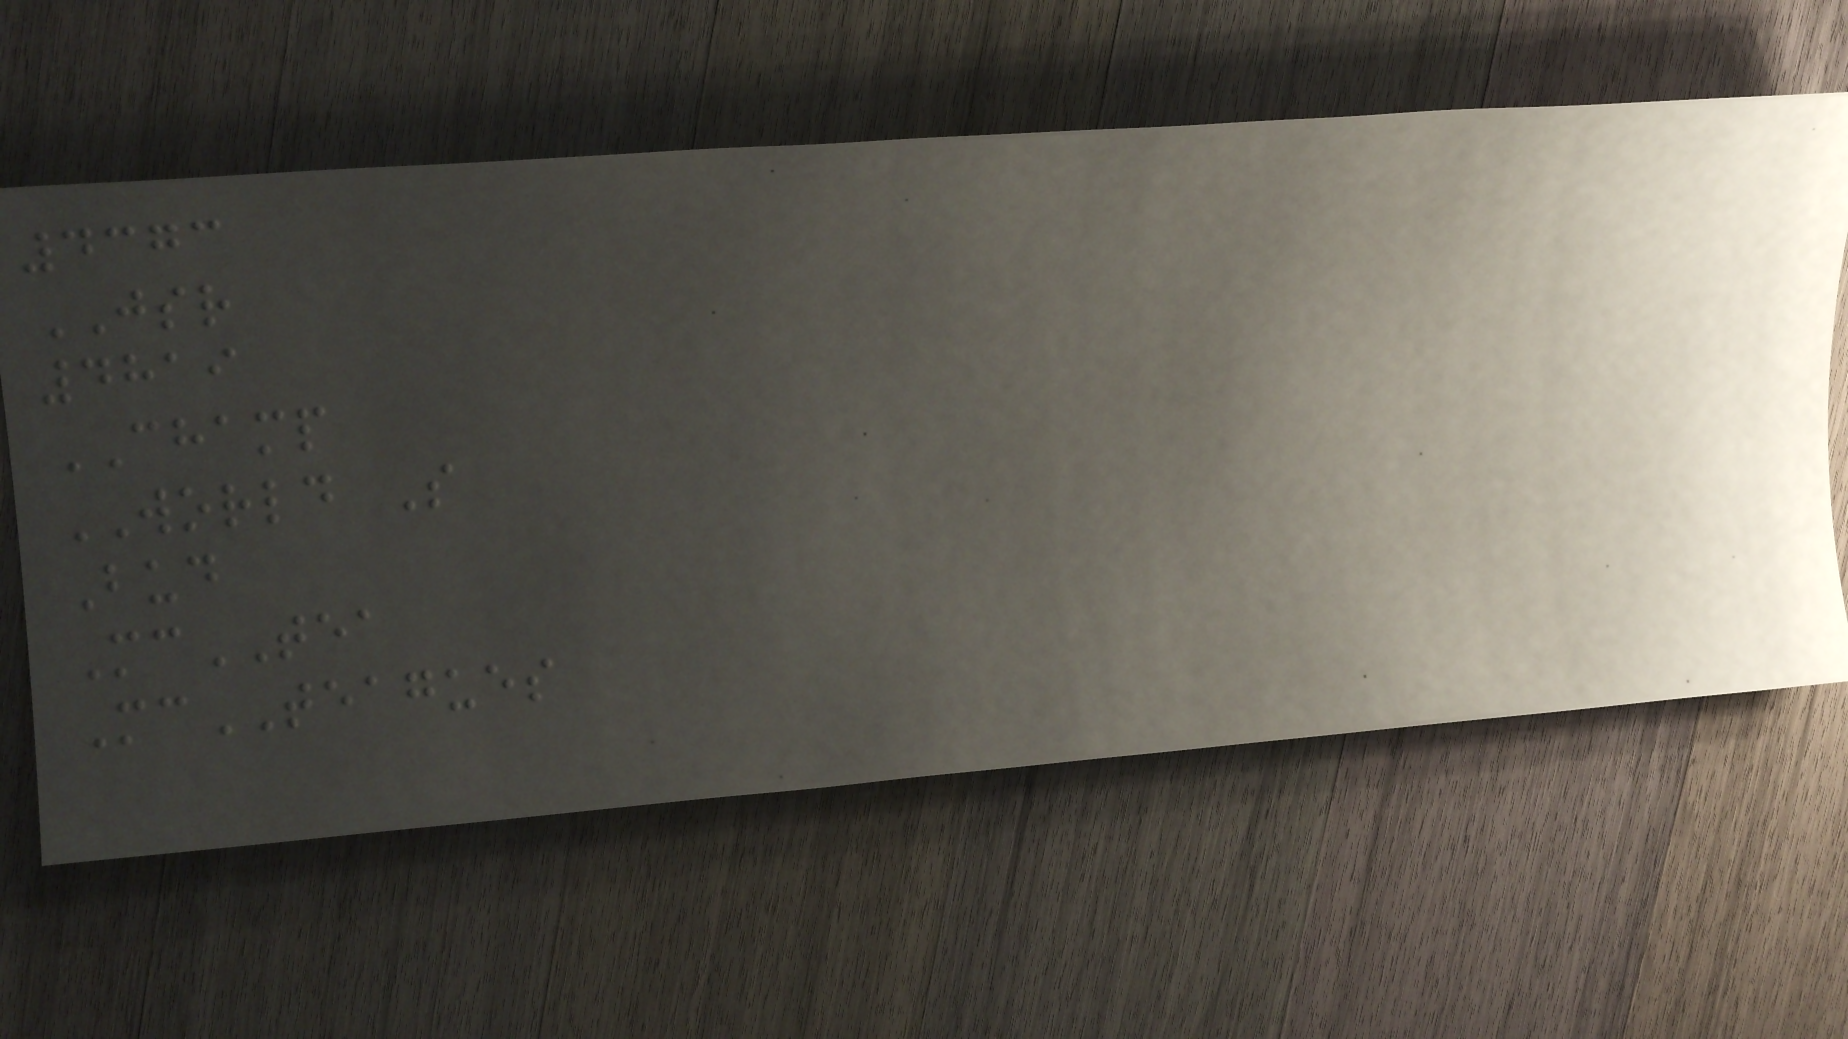4373
JSR
4819
CHAMP
WORLD S
Bud
McTEA
McTEAGUES
